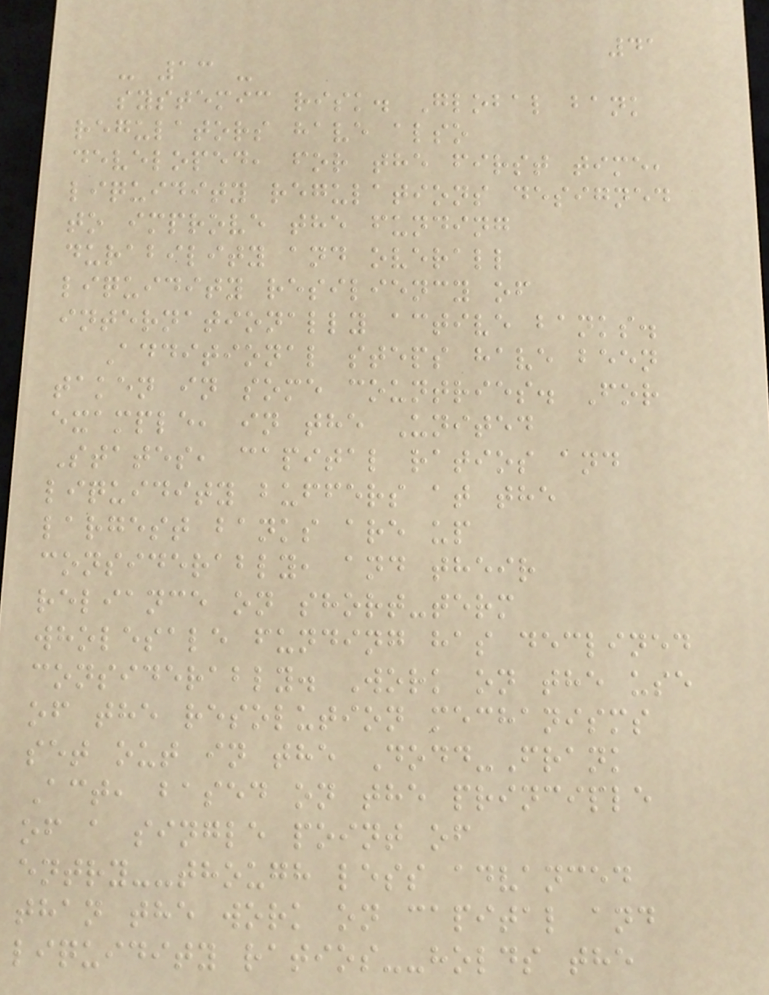41
- 13 -
systemic risk. Global bank
regulators have also
developed, for the first time,
liquidity regulations designed
to improve the funding
durability and overall
liquidity resiliency of
internationally active banks.
Additional steps have been
taken in some countries. For
example, in the United
States, capital ratios and
liquidity buffers at the
largest banks are up
considerably, and their
reliance on short-term
wholesale funding has declined
considerably. Work on the use
of the resolution mechanisms
set out in the Dodd-Frank
Act, based on the principle
of a single point of
entry--though less advanced
than the work on capital and
liquidity ratios--holds the
